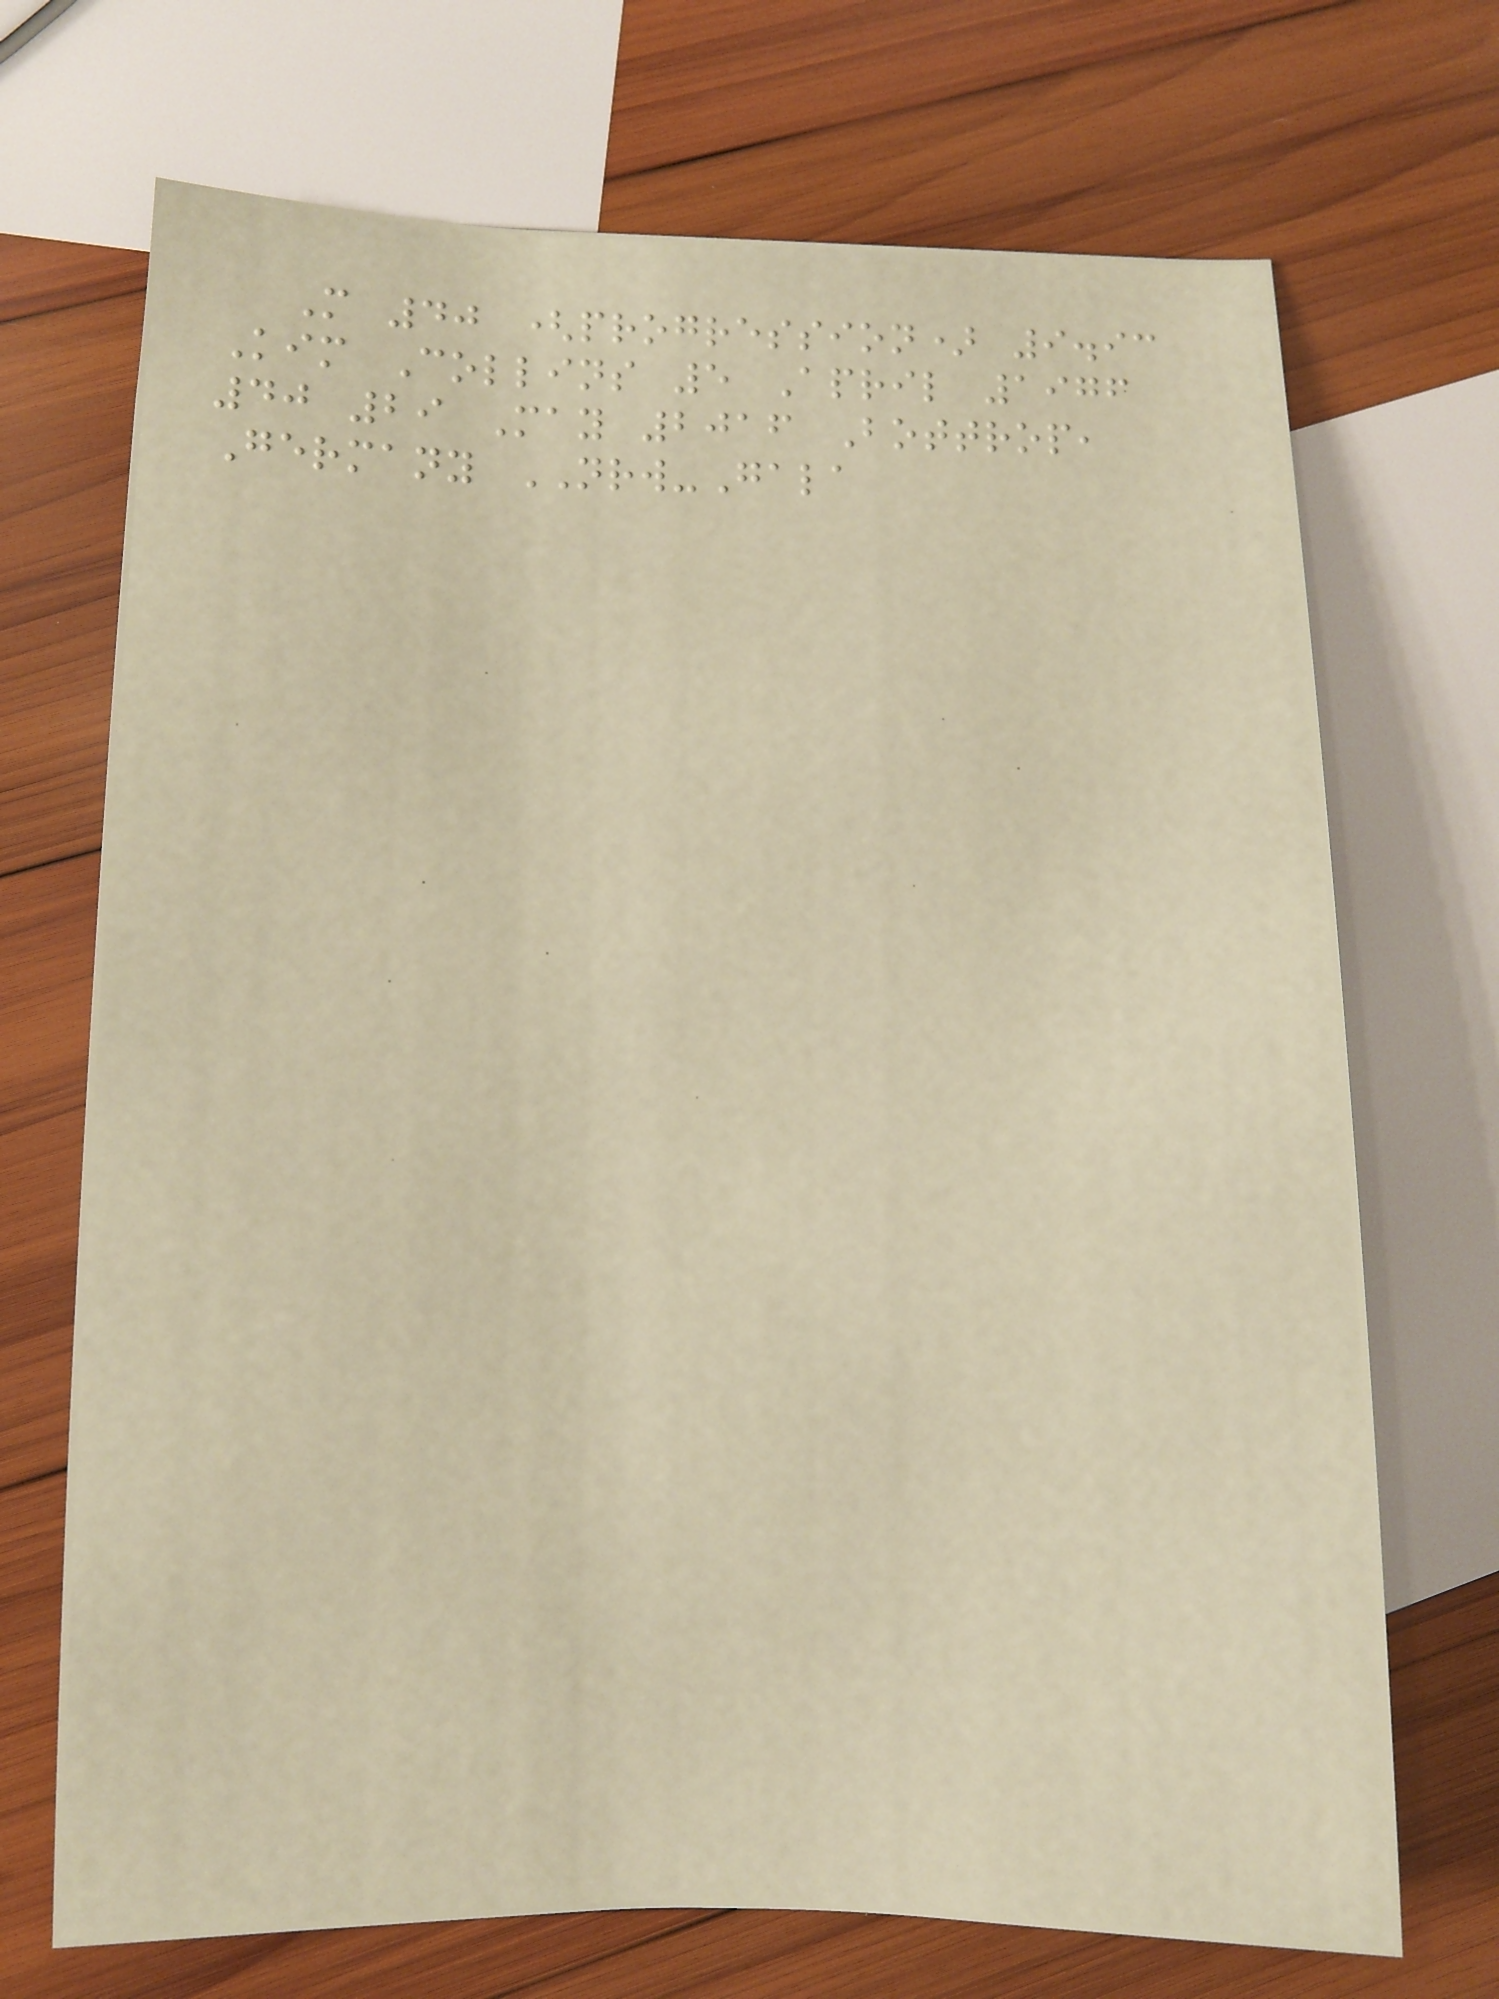M 40 (progression) 9.93
Kim Collins 5 April 1976
40 29 May 2016 Bottrop,
Germany NRW-Gala
